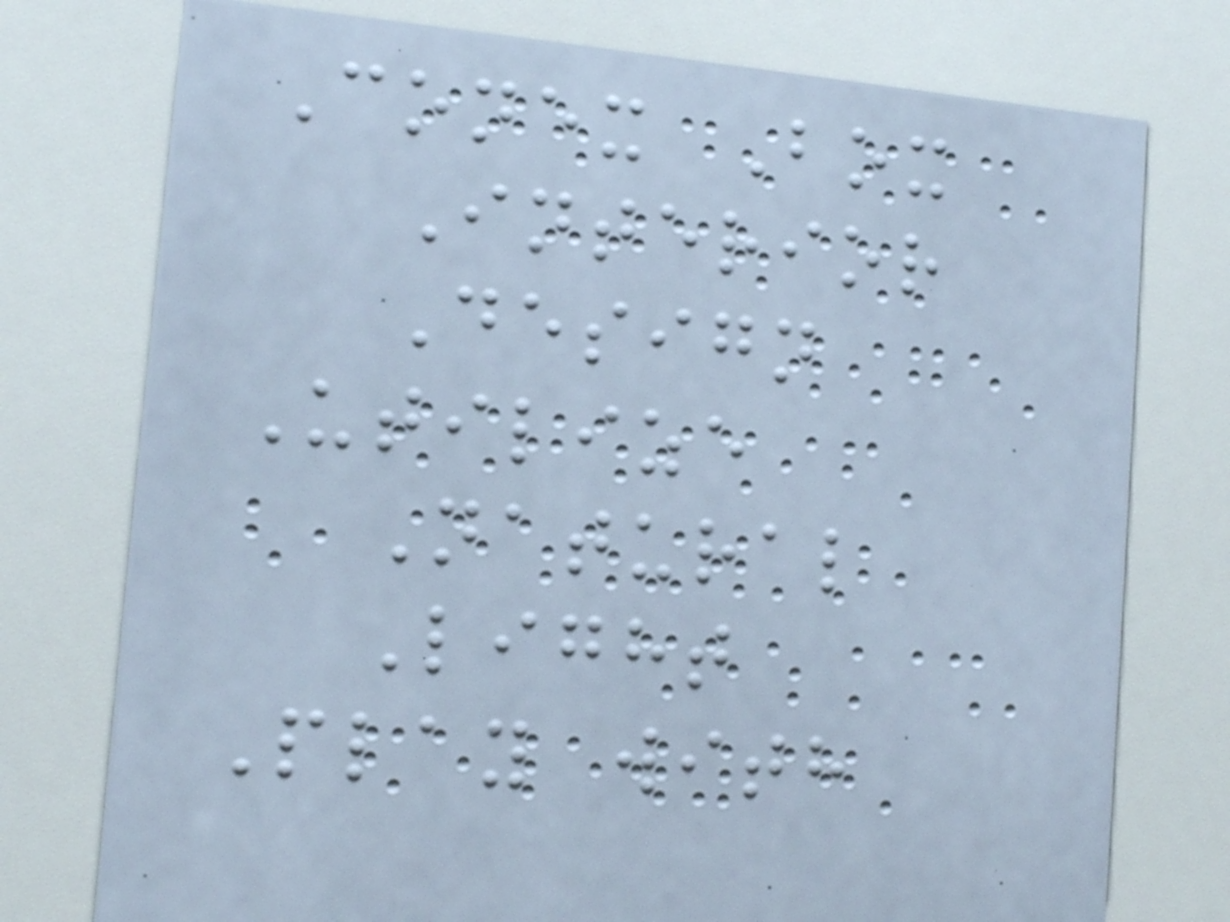Conex Box
Interior
Design
Utilize
Natural
Light
Play with
